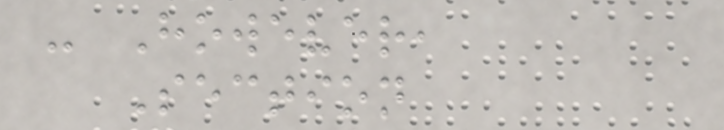- However,
Section
